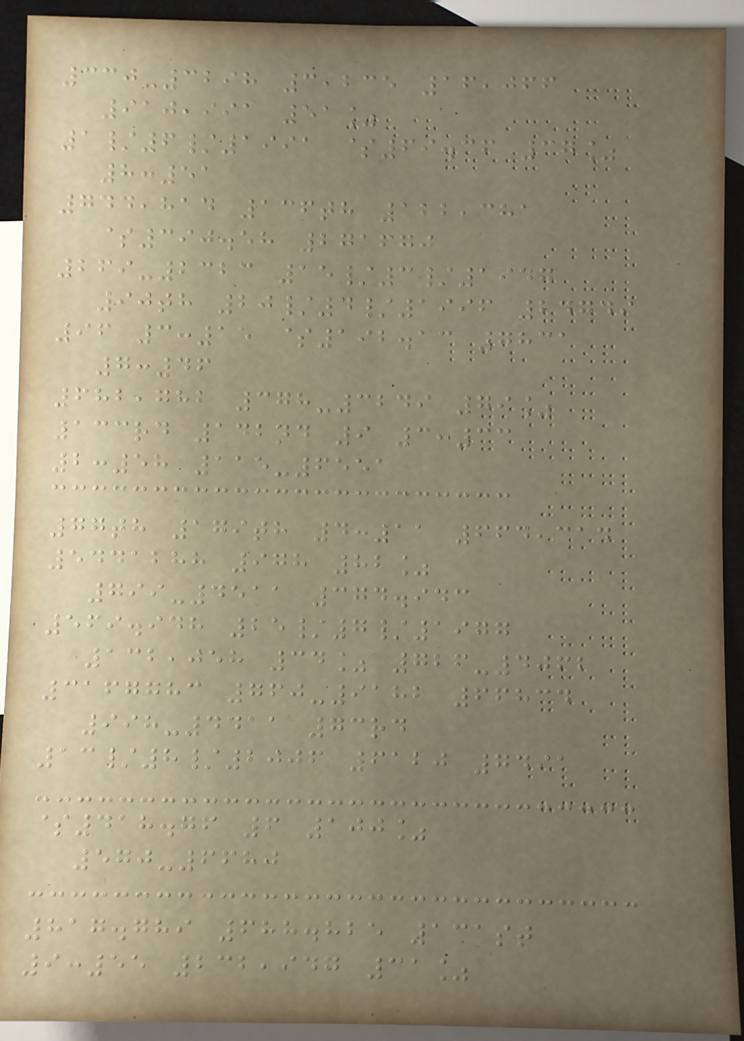330-3298 3,235 16,066
910,991 51%
1/6/1991 $69.36 37%
8:51
744,814 136th 122,381
$390.58 271670
269-2323 15/3/1947
90th 20/4/1996 24749
96 3:15 $192.13 7831
7:46
682,782 378-3249 79%
133rd 142nd 9 3:33
2:58 115-6551
77th 179th 4:11 664,314
5441288 978 82%
799-4511 374.943
569.948 25/7/1977
132,058 34% 726-4062
3167783 760-9182 66834
998-4411 73rd
13/8/2006 6120 7491
$418.76 6 100%
570-6680
817.789 688.825 131st
9:55 232,947 31%
